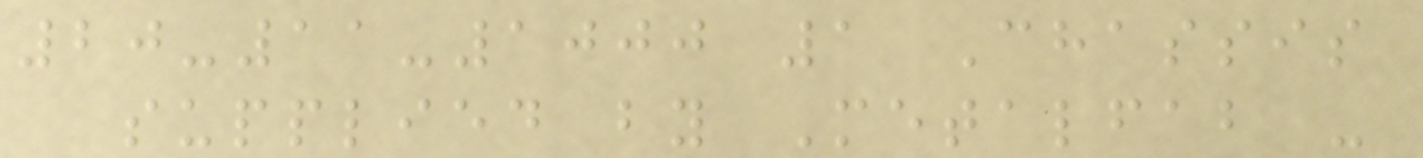20-11-1000 1 Chassis
supplied by Metalfab -
